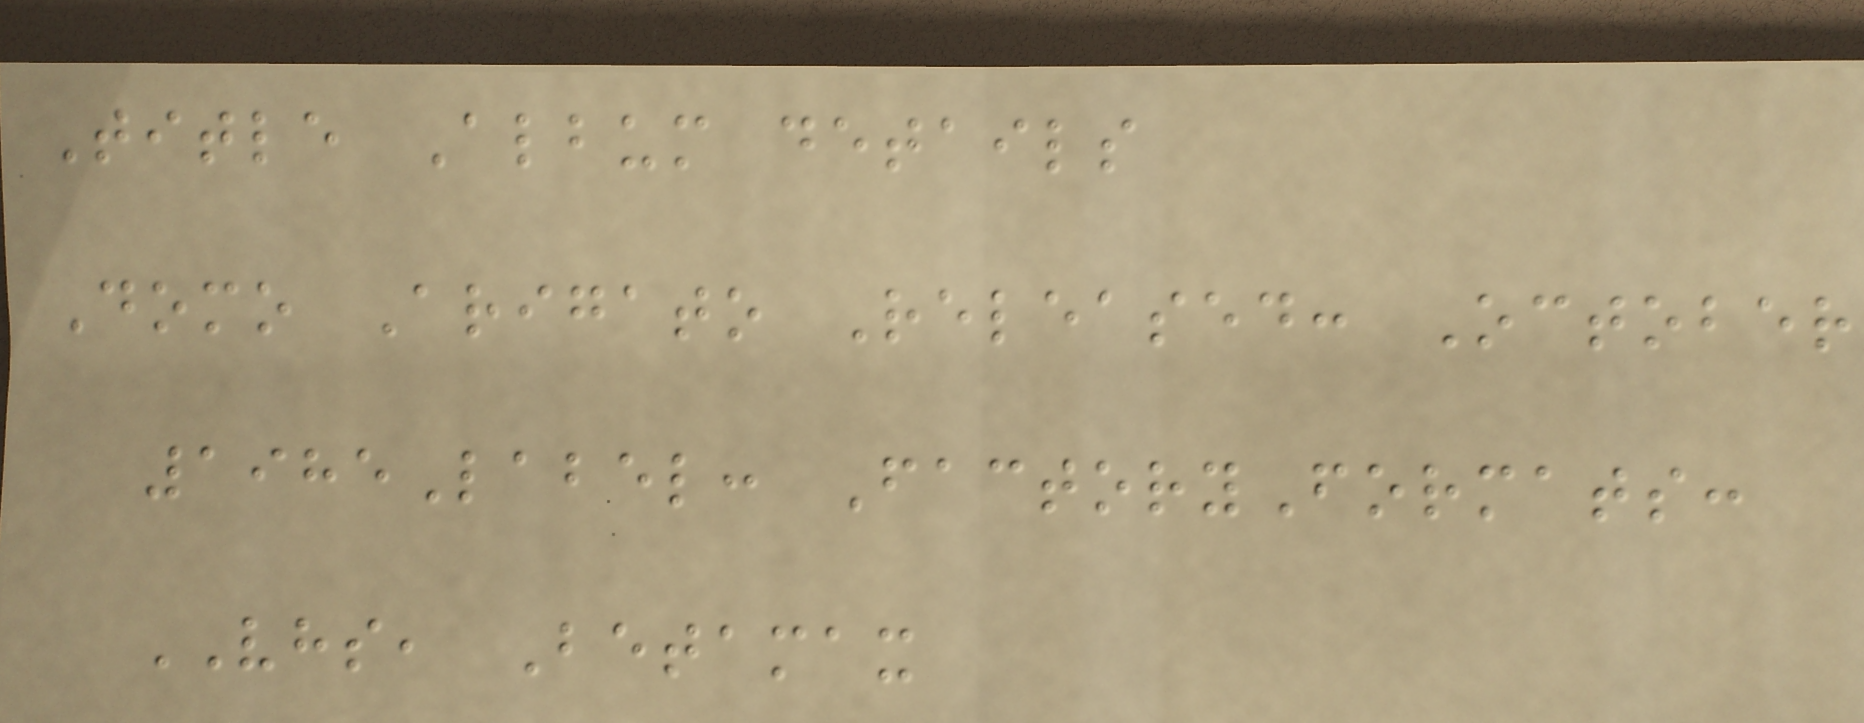Title Album details
Domo Arigato Released: October
1985Label: FactoryFormats:
VHS, Betamax
